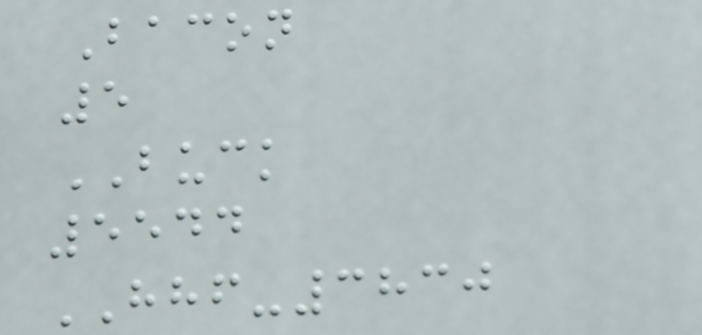Bacon
5
BUCK
5544
HHF-3830
